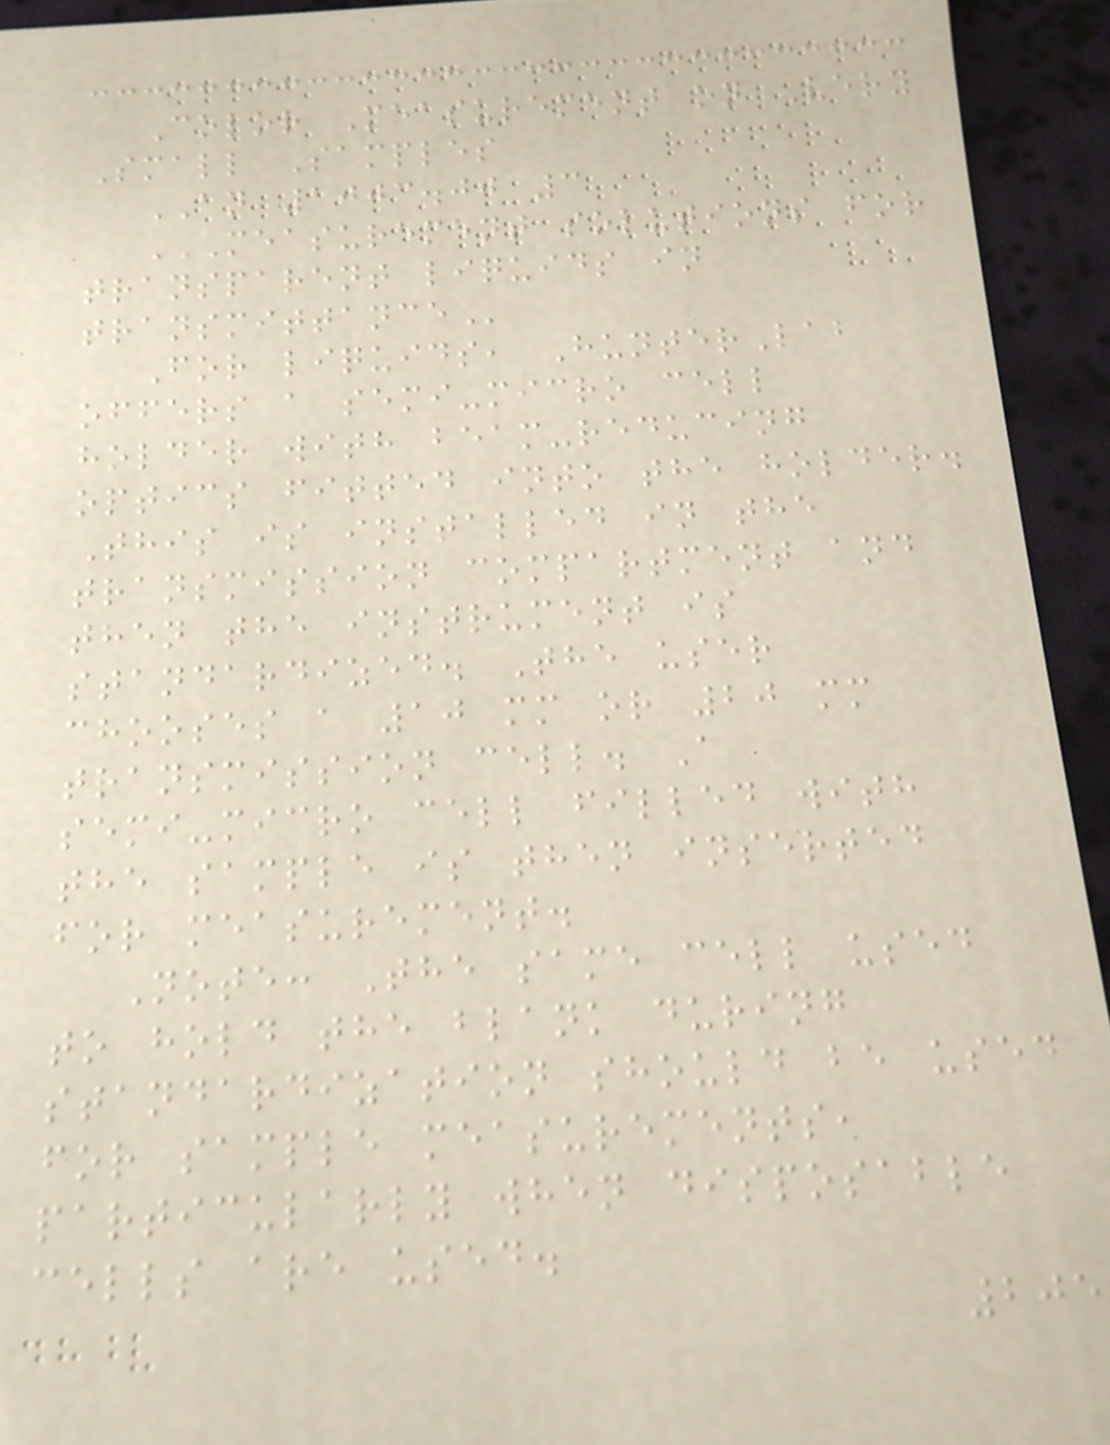Color Measurement on Very
Small Samples
AN 1003.00 3
MEASUREMENT SOLUTIONS FOR
TRANSPARENT LIQUIDS IN
TRANSMITTANCE
For liquids, HunterLab
offers a semi-micro cell
holder with beam-reducing
optics fitted into the holder.
This is installed in the
transmission compartment and
then the instrument is
standardized. The user
chooses a 10 mm or 20 mm
transmission cell. A
semi-micro cell filled with
the sample is then inserted
for measurement.
Note: The same cell used
to hold the blank during
standardization should be used
for sample measurements,
particularly when disposable
cells are used.
205
